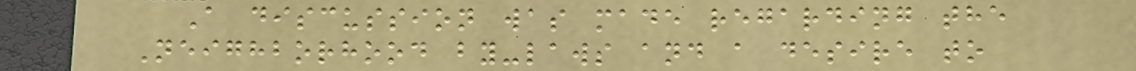A discussion was made regarding the
Neighborhood by-laws and a desire to
